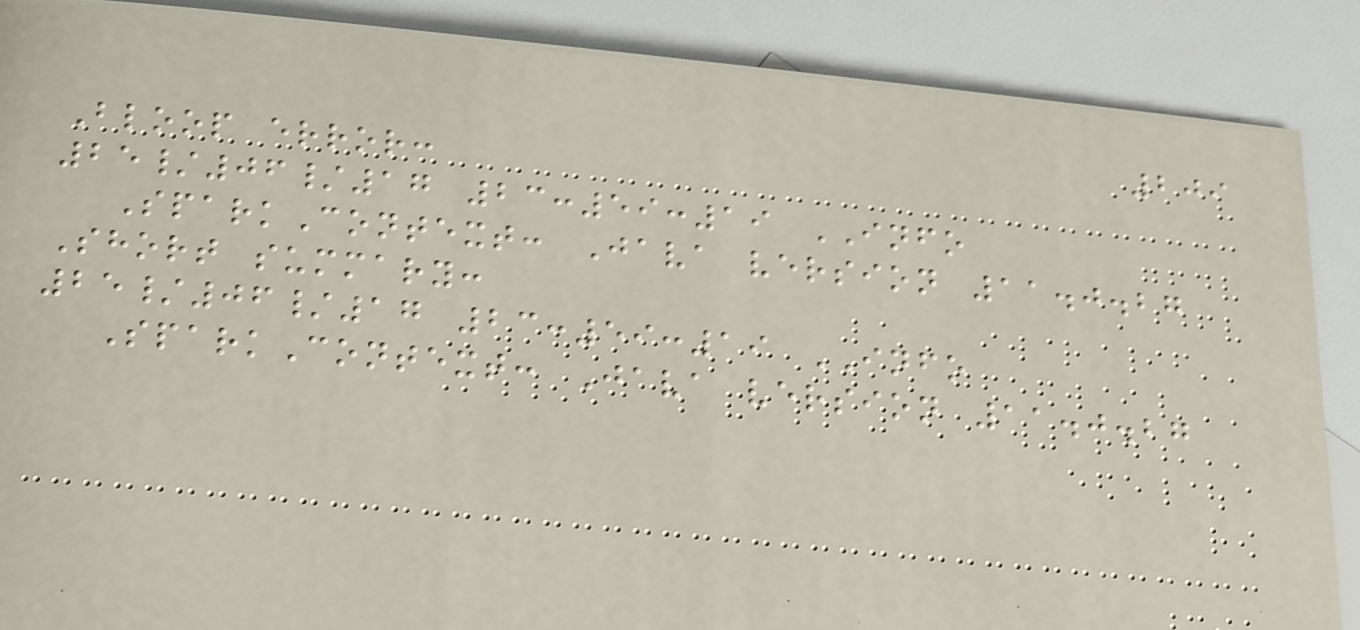209
Bloop error:
25/06/17 23:59:19 INFO
SparkContext: Java version 11.0.27
Short summary:
25/06/17 23:59:19 INFO
SparkContext: Java version 11.0.27
